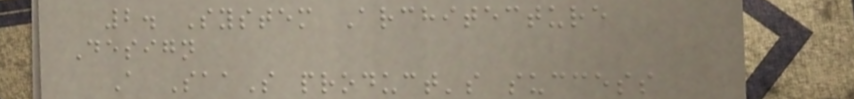2. System Architecture
Design
A SaaS product's success
